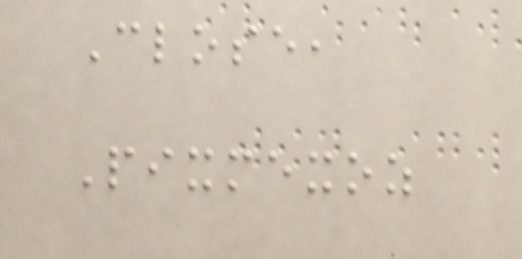Close,
Pixmexoz
